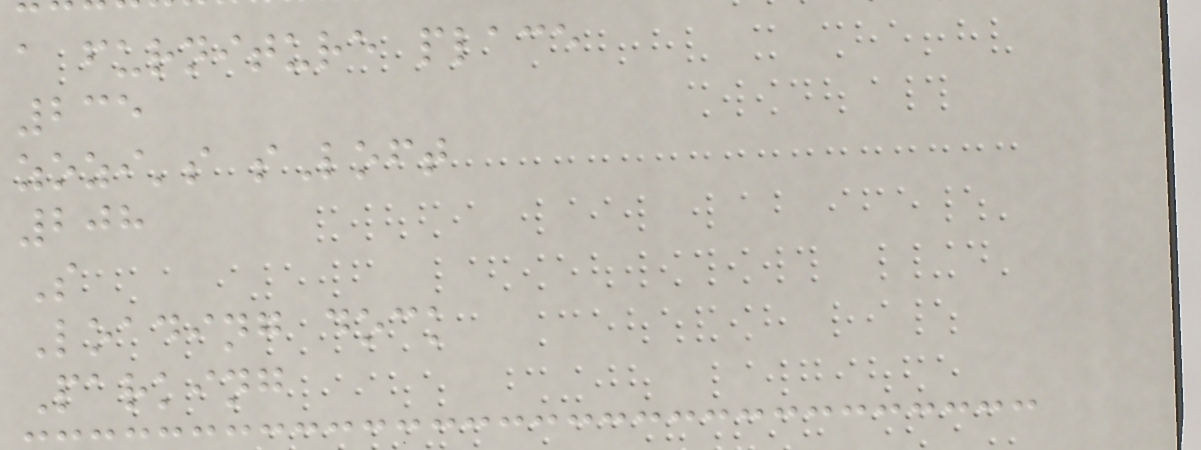a furniture place
235
zozi's sLoft
208
S
Loading dock
Parking
